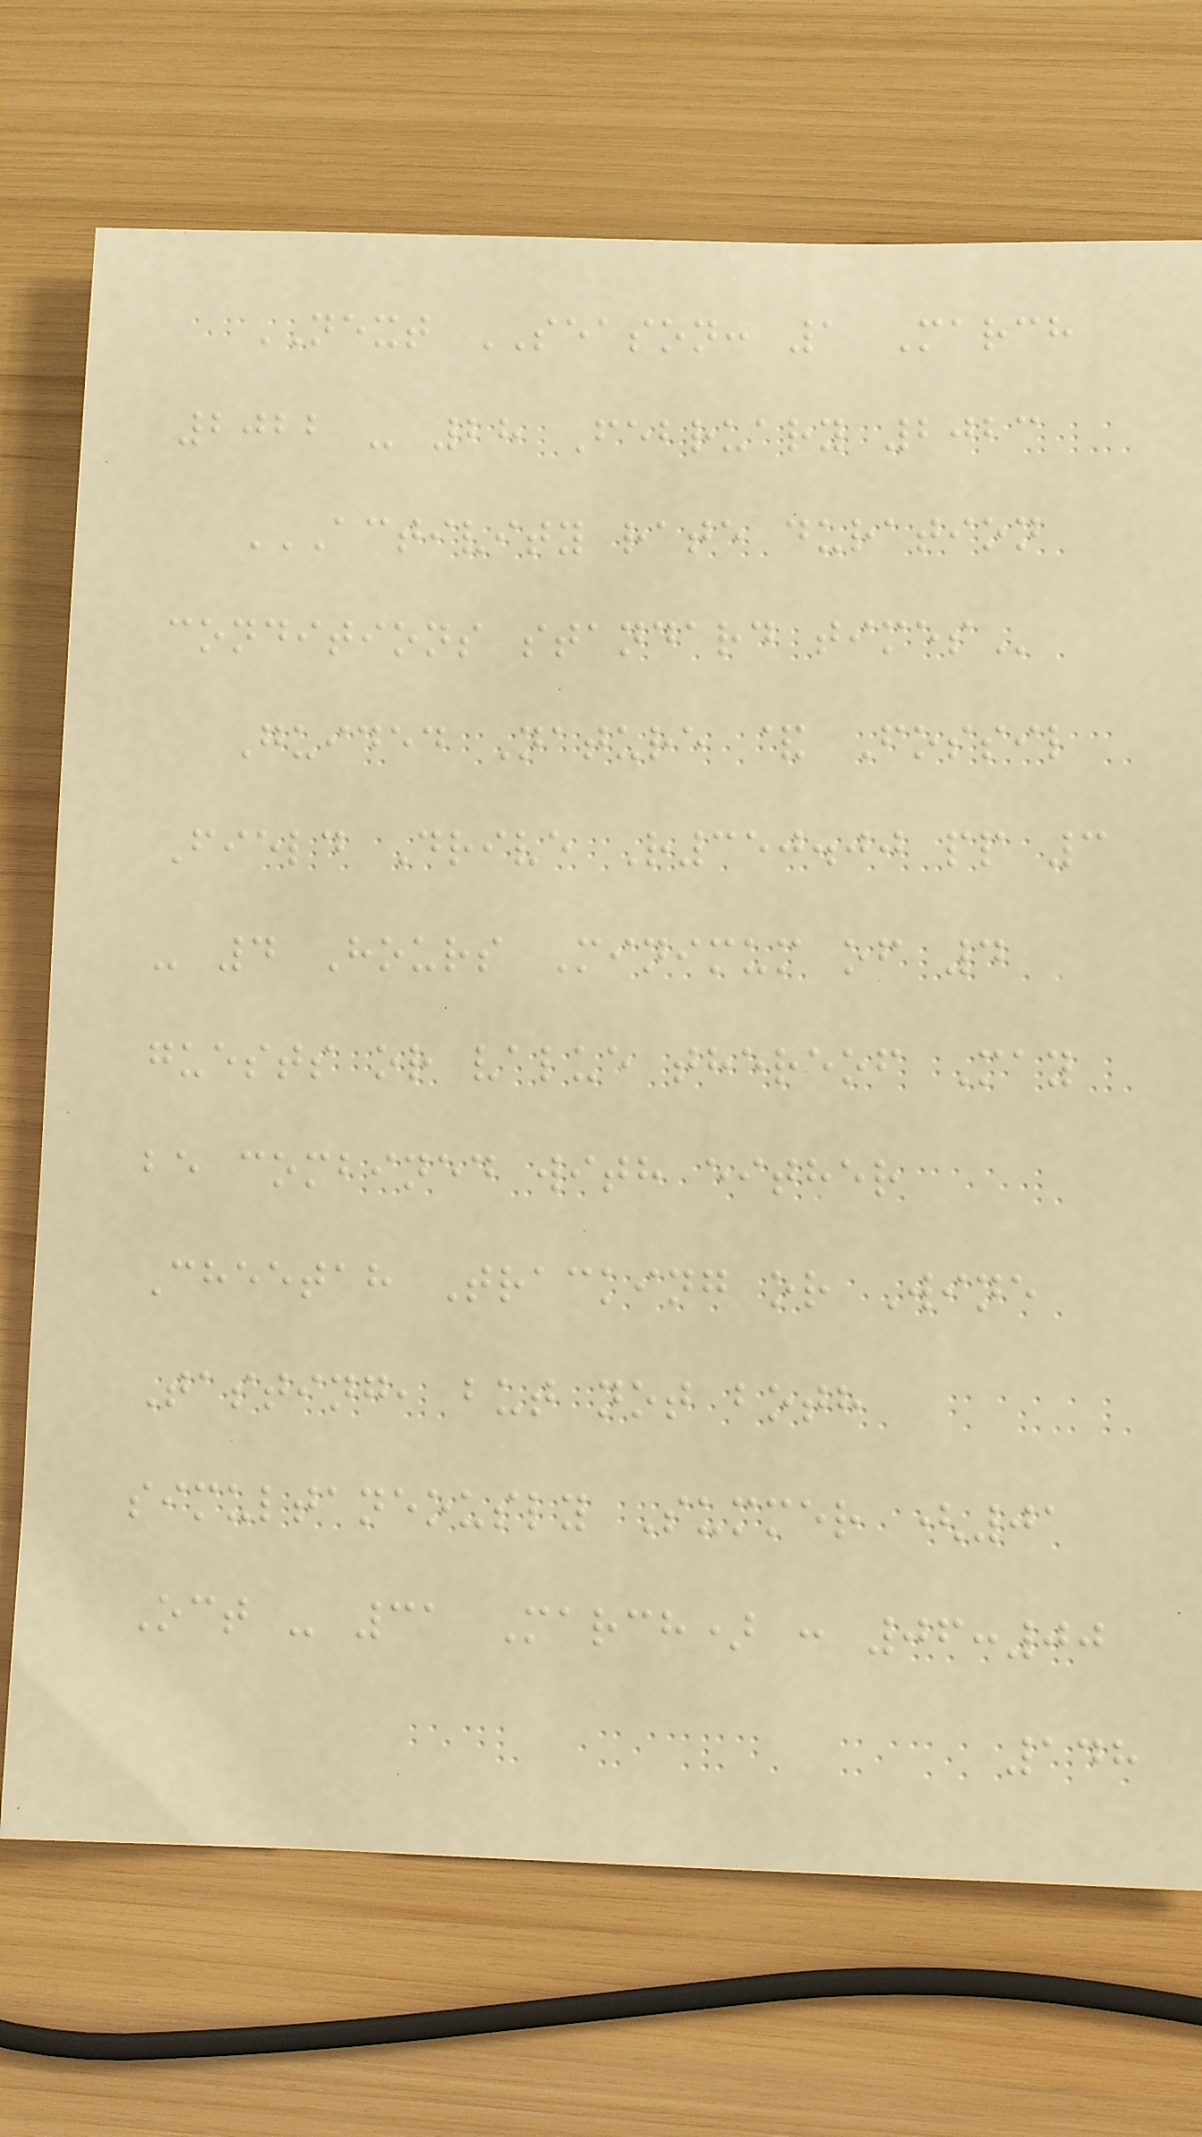NEXT SEASON: 1 March
2022 - 28 February 2023
ACTIVITY RATE DURATION
CONDITIONS STANDARD TIMES
Guided Nature & Fossil
Field Drive R350.00 pp 3
- 4 Hours Minimum of 4
guests or value thereof May
be combined with either
Cheetah Tracking or Wine
Tasting, but not both
simultaneously Summer (01
Oct - 31 March) : 06:00
148
